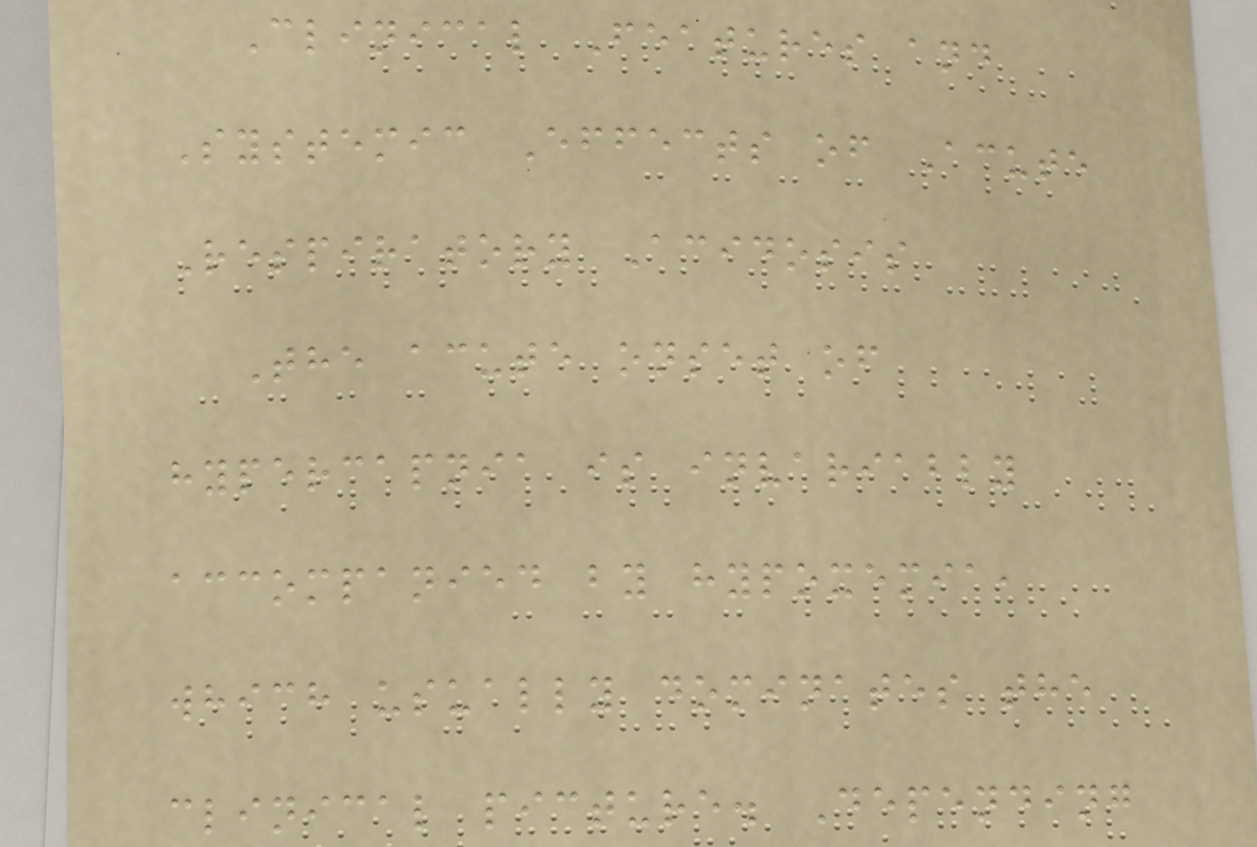Clinical Features and
Systemic Effects of Acute
Respiratory Acidosis
The acute onset of
hypercapnia is invariably
accompanied by hypoxemia,
which usually dominates the
clinical picture. Depending
